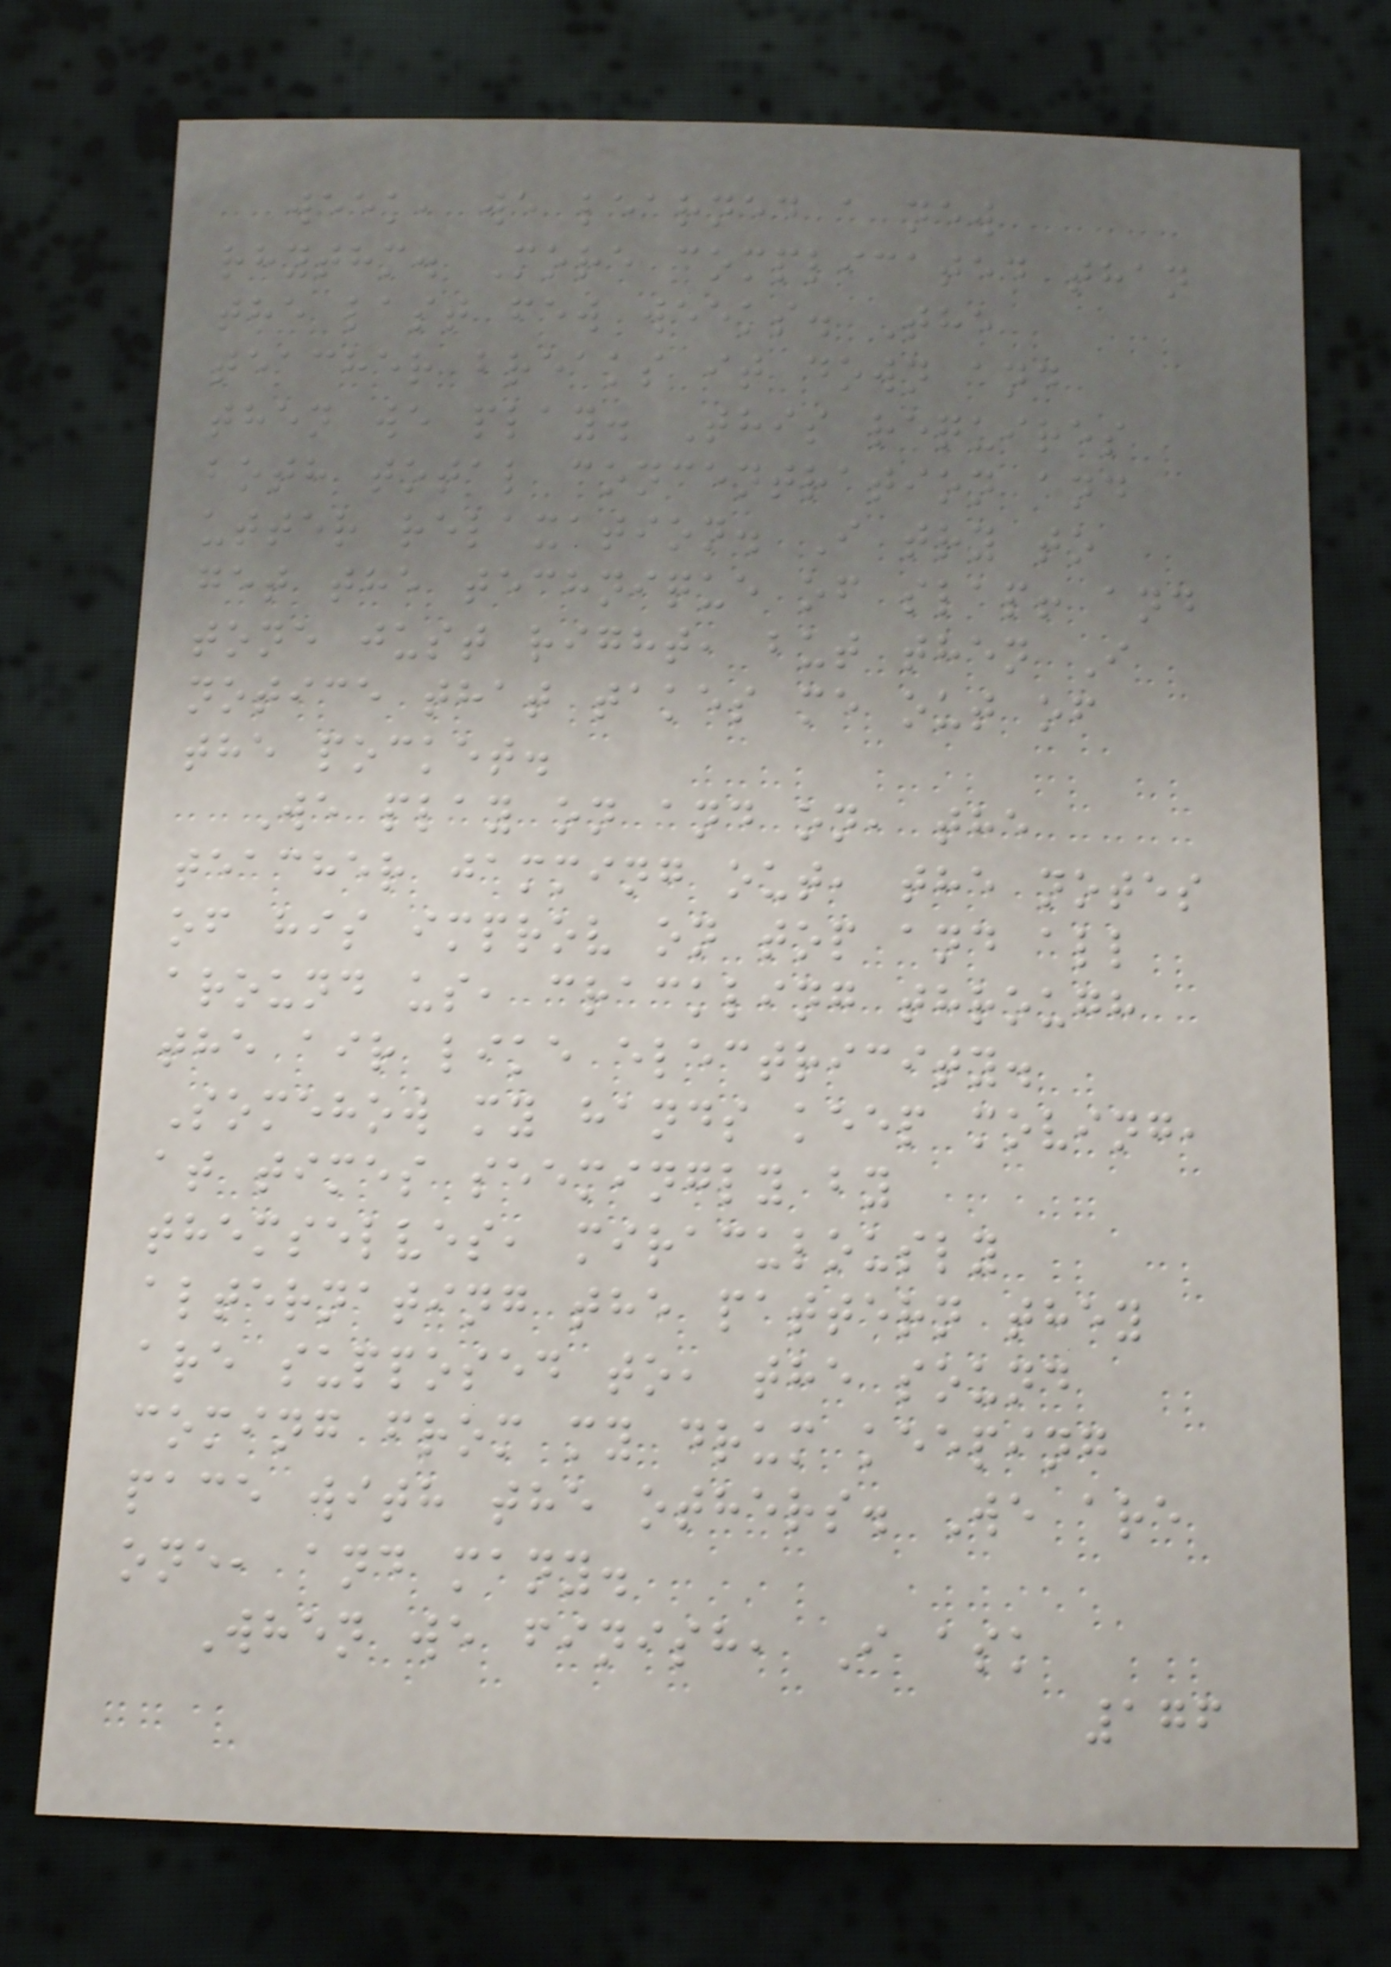week, we learned a new
rhythm. More complicated than
the last few weeks. The
teacher breaks it down and
then we play. This requires
both total concentration and
utter relaxation. I try to
get the technique of slap! and
tone just right, but then I
notice that takes me out of
the pocket.
We play on and on, the
teacher jamming out, the notes
of his improv on top and all
around us, crackling through
the air like electricity.
Somehow my hands keep moving,
at times seemingly by
themselves, miraculously
alternating the pattern they
are supposed to, the sound
coming from my drum keeping
pace with the others. We are
one, and many.
When we finish, I ask
176
